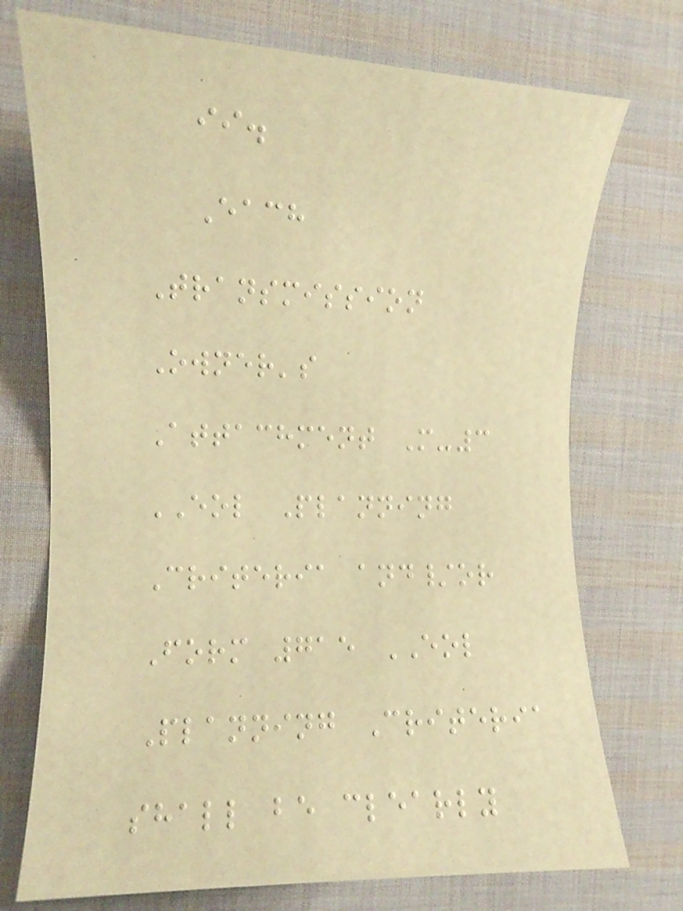ii.
Each
Transmission
Owner's
Attachment M-3
EOL Planning
Criteria and/or
Form 715 EOL
Planning Criteria
shall be clearly
